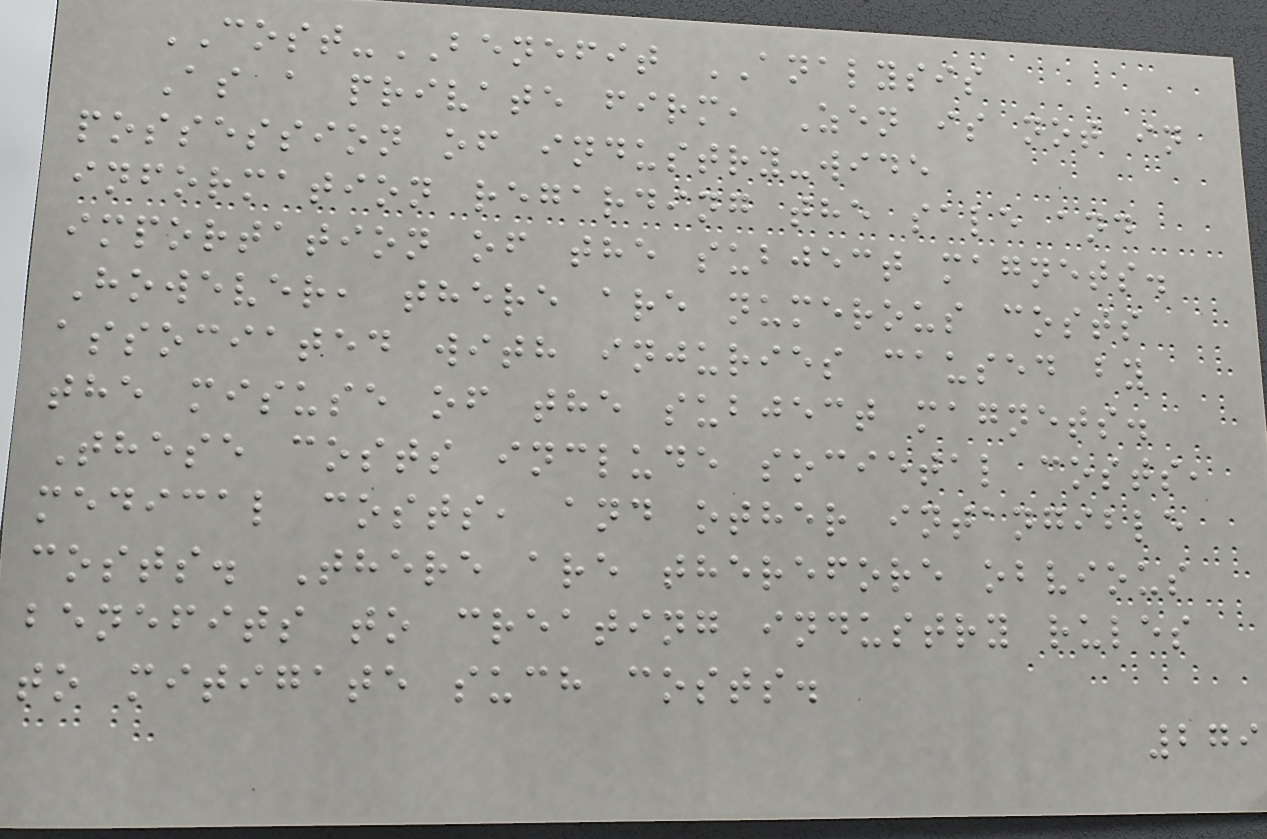COST-BENEFIT ANALYSIS
As a private firm, Zen is not in
possession of industry-wide
information regarding the sale and
importation of the subject magnets.
However, there are numerous costs
associated with injuries caused by
the misuse of the subject magnets.
These costs include societal costs,
medical costs, and other intangible
costs. There are therefore obvious
benefits to creating industry rules
to mitigate such costs.
279
